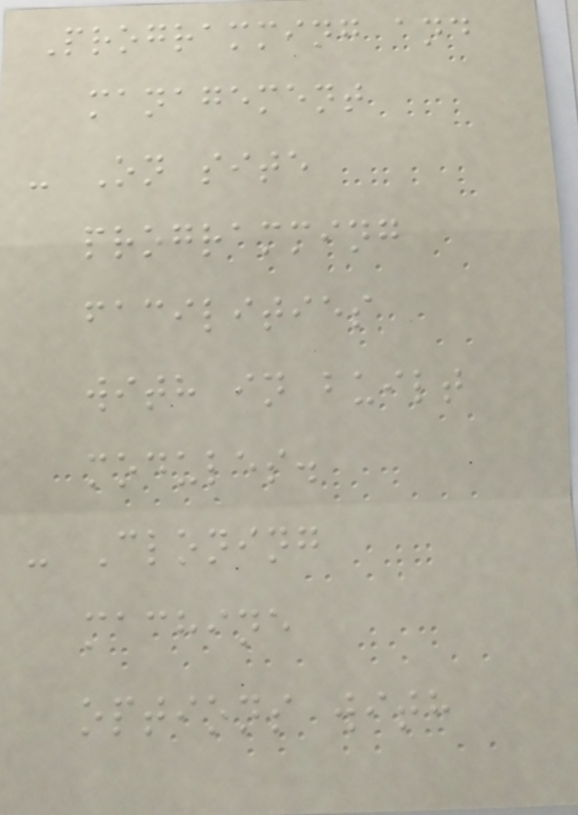Programming and
management
- On site
programming
facilities
with in built
modules.
- Cloning
machine
options with
